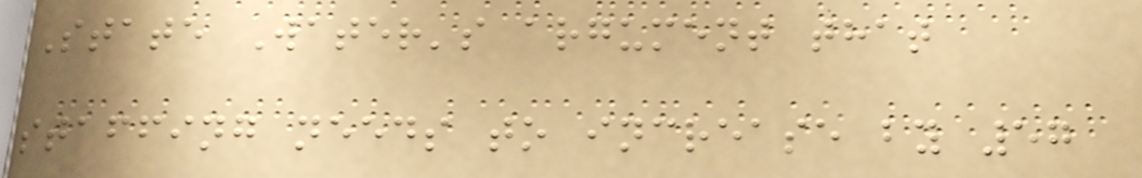State Water's argument that
staffing needs to increase by 57
